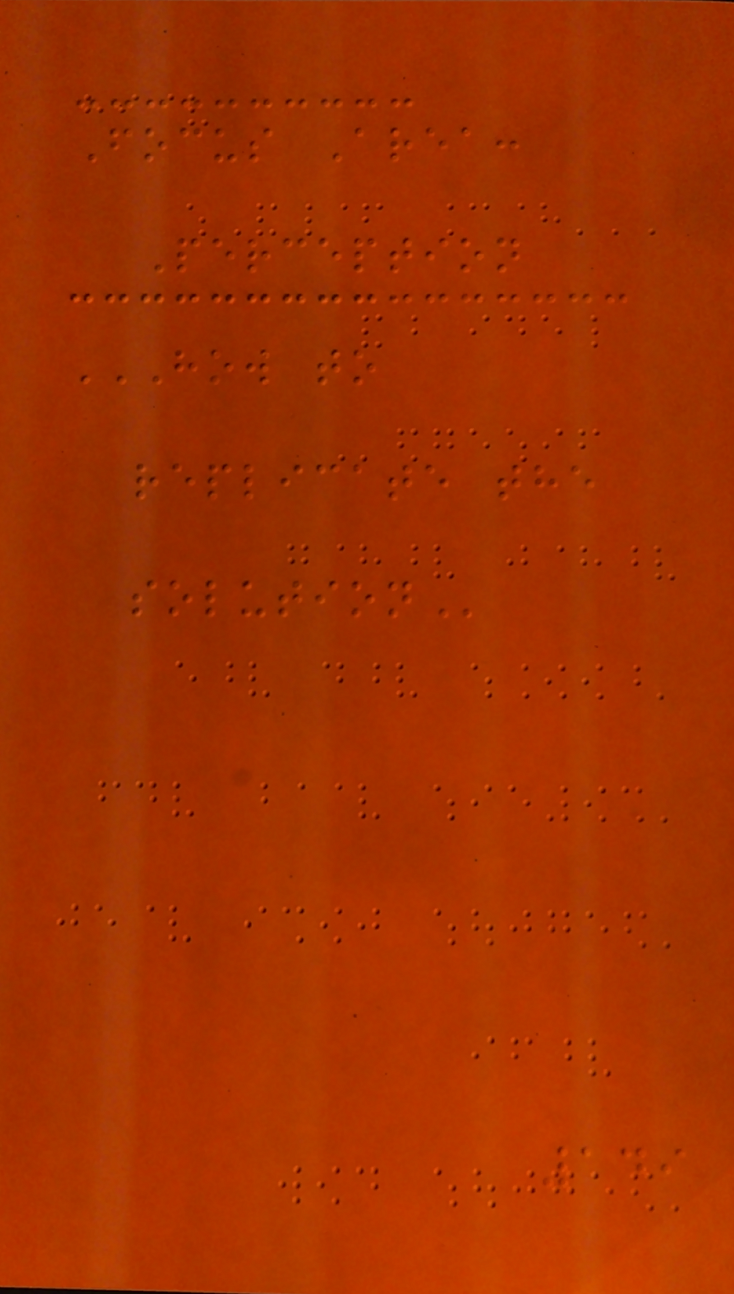Focus Area:
Perception
HOW TO
REPLICATE THE
SOLUTION
149
